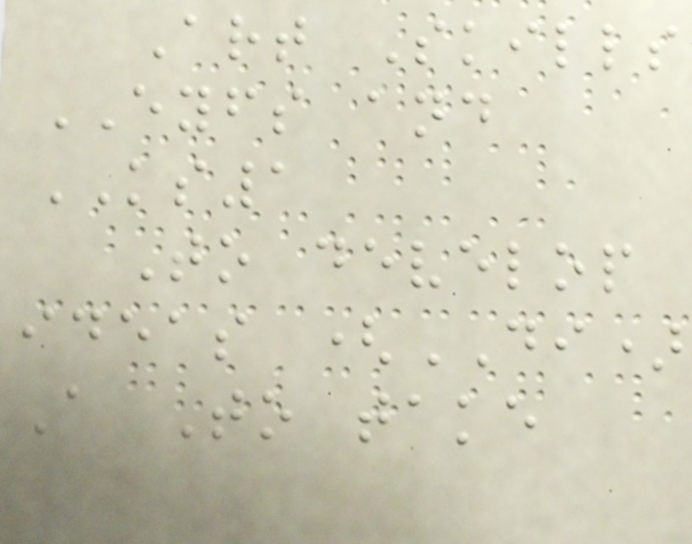Art Skills
EYFS and
KS1
To develop
ideas (DI)
A To take
